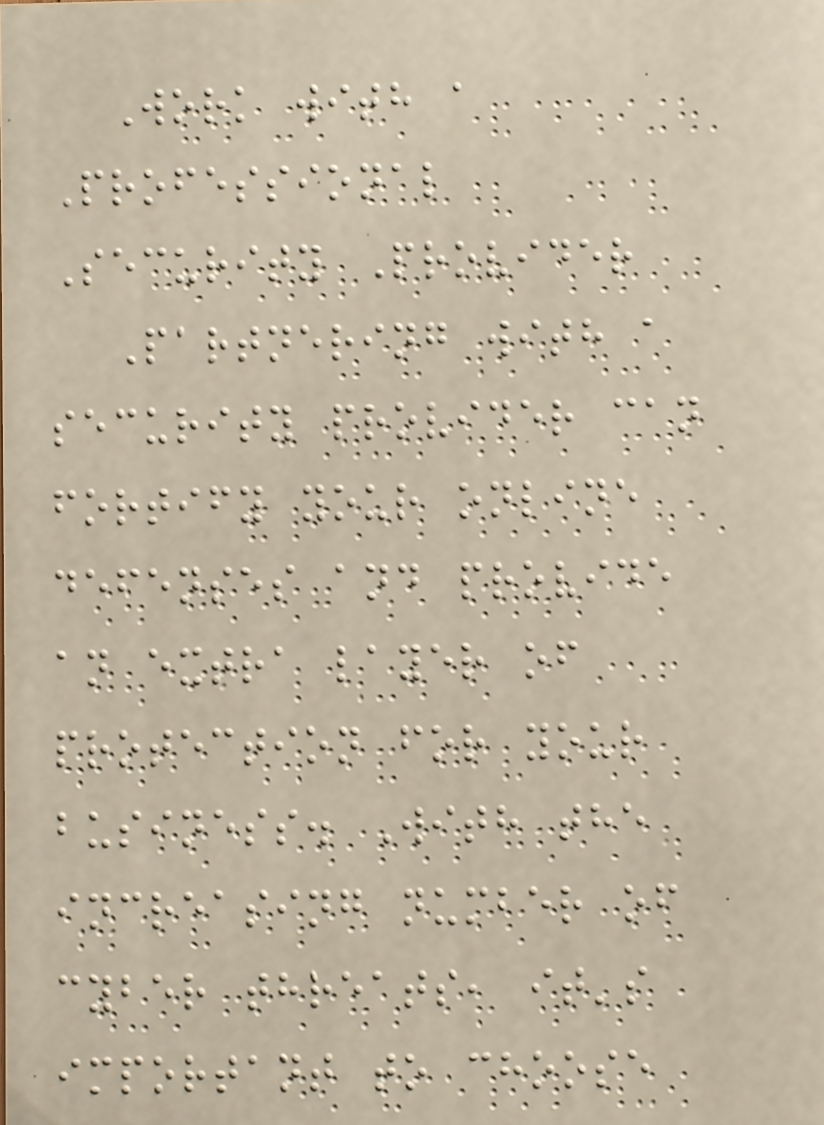Work with a
Professional
Security Provider
Partnering with a
security provider can
fortify your online
defenses and provide
an extra layer of
protection for your
business. With the
increasing number of
cyber threats, it's
important to choose
